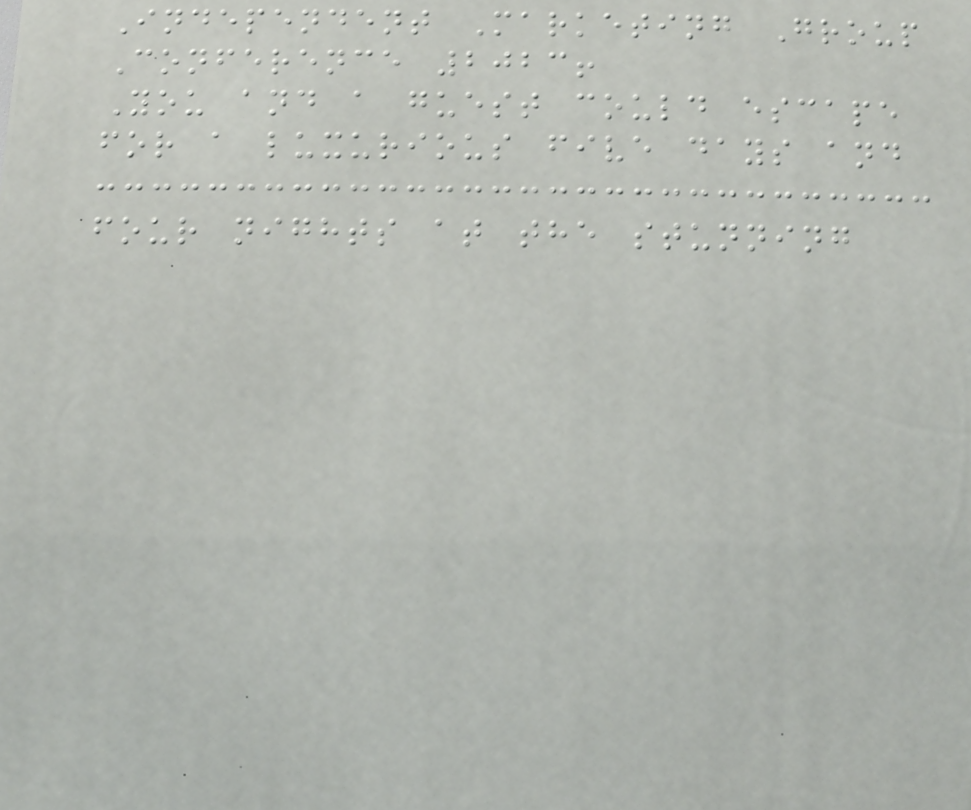Independent Marketing Group
Conference 2023!
You and a guest could escape
for a luxurious five days and
four nights at the stunning
